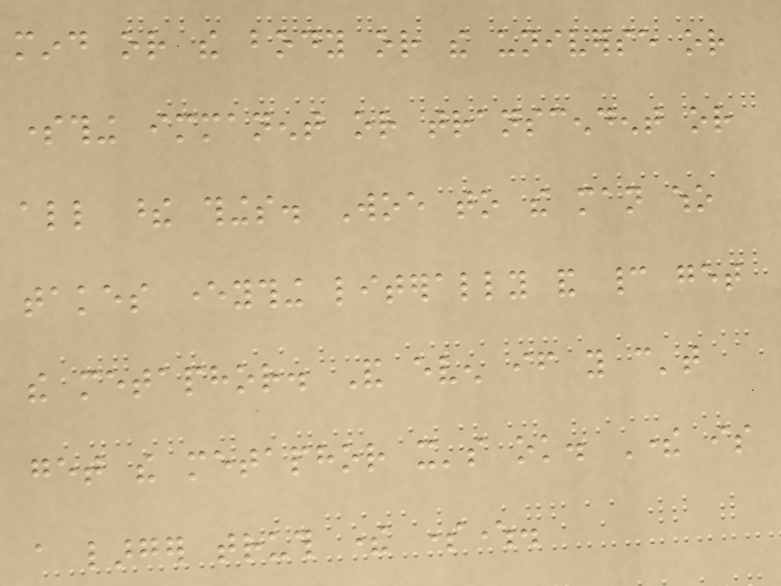mind or the body or the universe or
something immanent or transcendent or
all these things. Woe to the man who
takes everything literally and cannot get
the metaphor. And even if you can't
get the metaphor it's ok. There is
a larger truth there somewhere.
